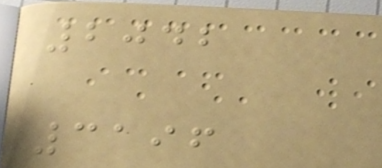2042
3196
